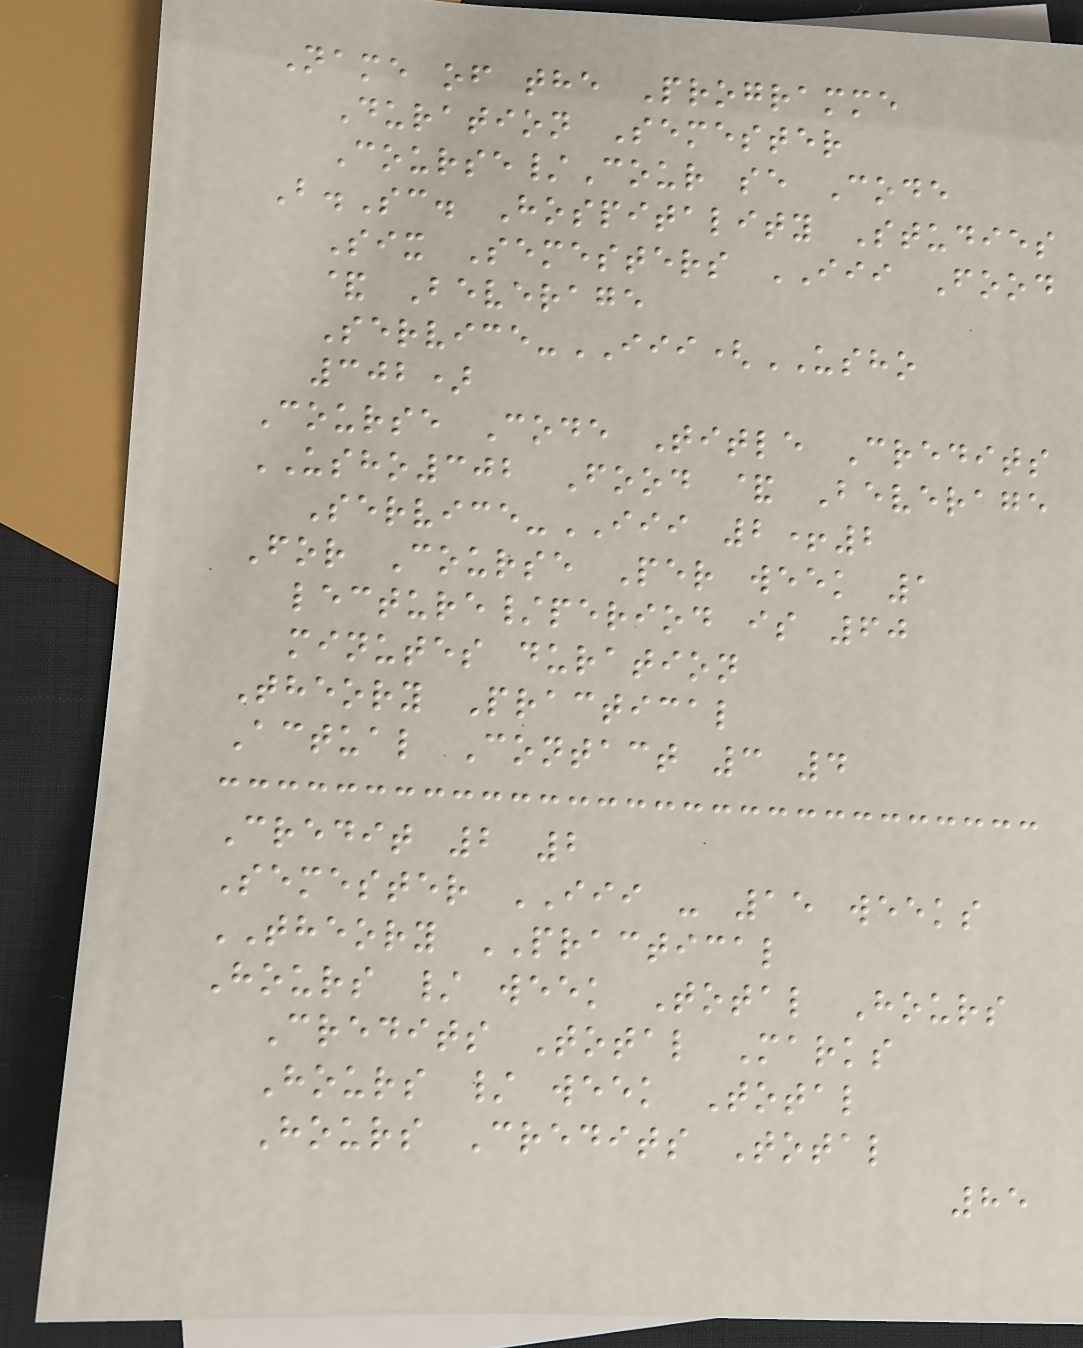Name of the Programme
Duration Semester
Course/Cour se Code
B.Sc. Hospitality Studies
Six Semesters III Food
& Beverage
Service-III(USHO
302)
Course Code Title Credits
USHO302 Food & Beverage
Service-III 2+2
For Course Per week 1
lecture/period is 60
minutes duration
Theory Practical
Actual Contact 3 4
Credit 2 2
Semester III - 15 weeks
THEORY PRACTICAL
Hours / week Total Hours
Credits Total Marks
Hours / week Total
Hours Credits Total
85
